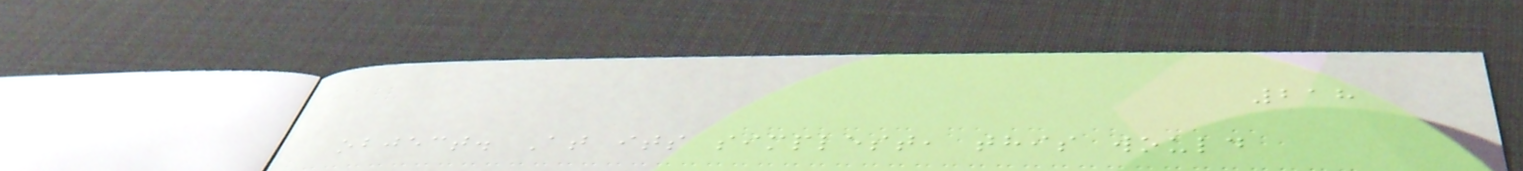218
object. At its simplest, this would
